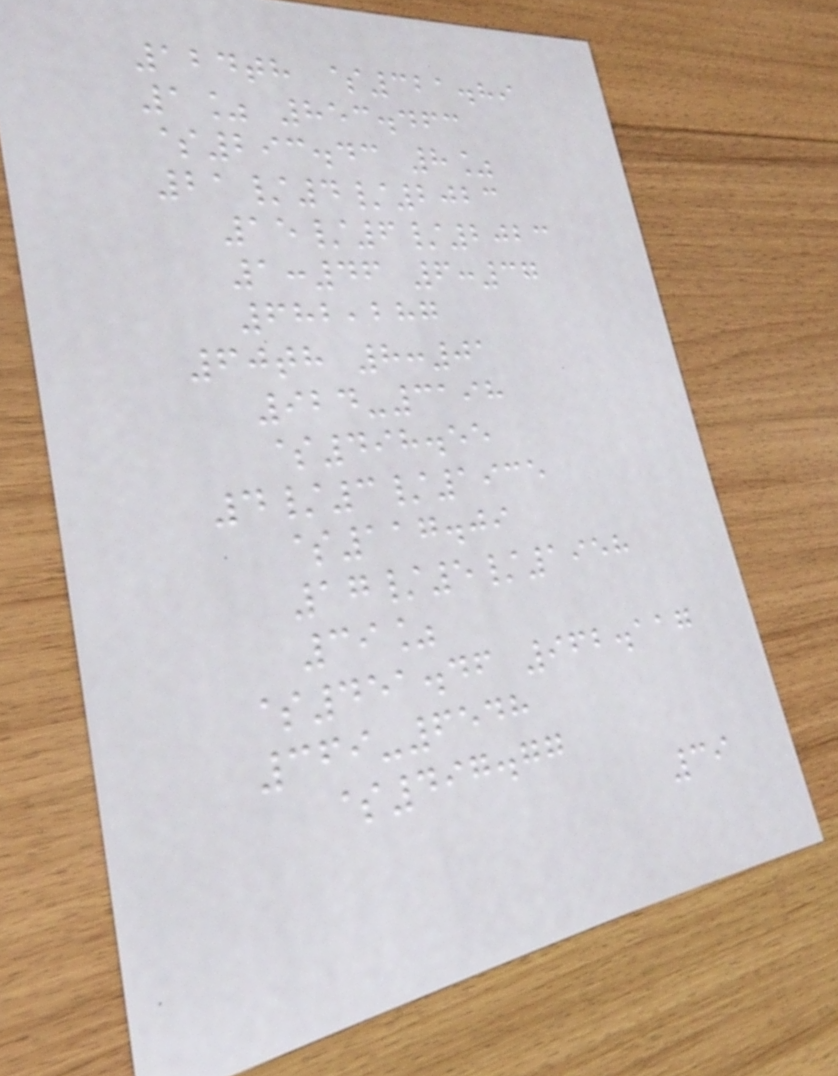124th $321.89
1% 853.463
$293.43 8%
21/4/2023
15/6/2023
1:46 6:37
682,287
60th 8:01
924-3198
$498.55
4/3/1935
$117.09
17/5/1958
39%
$451.46 962.117
369-6548
$497.77
39
